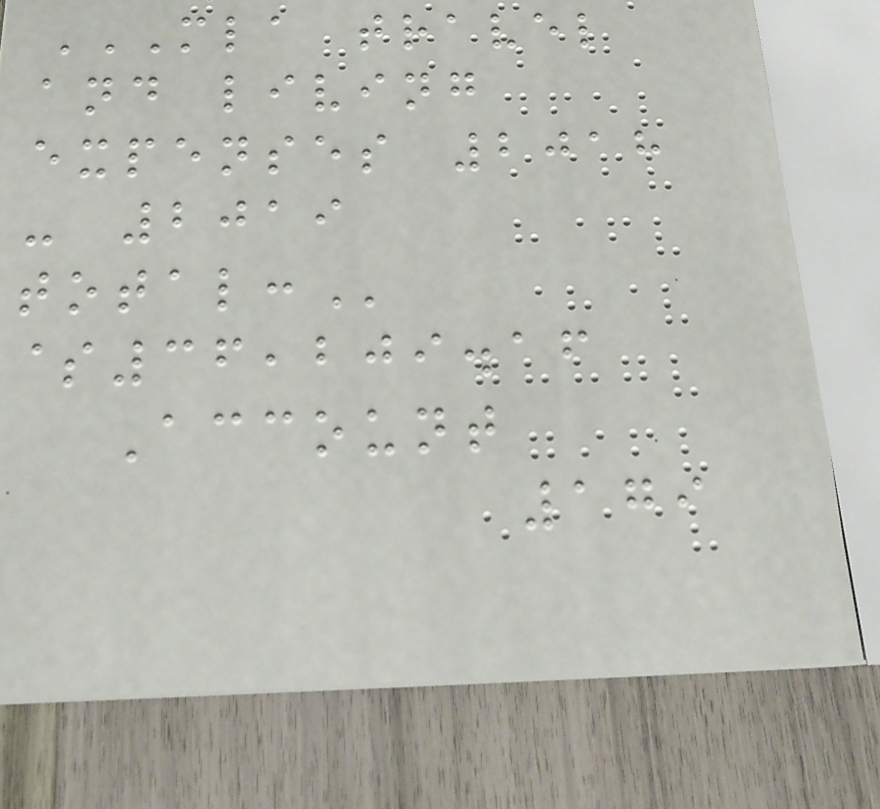MLA TRAVEL
AND LIVING
EXPENSES 2018
- 2019
TOTAL:
$36,209.16
Account
179
